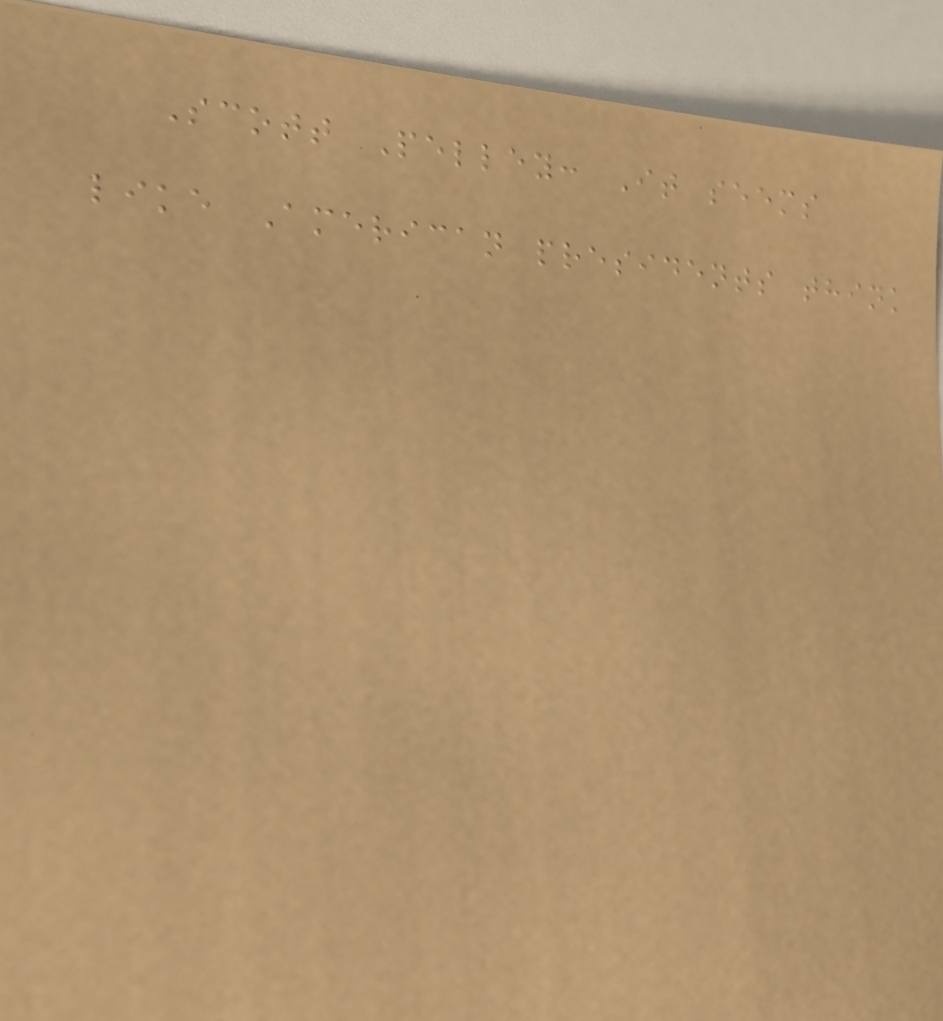Scott Pelley: It seems
like American presidents think
